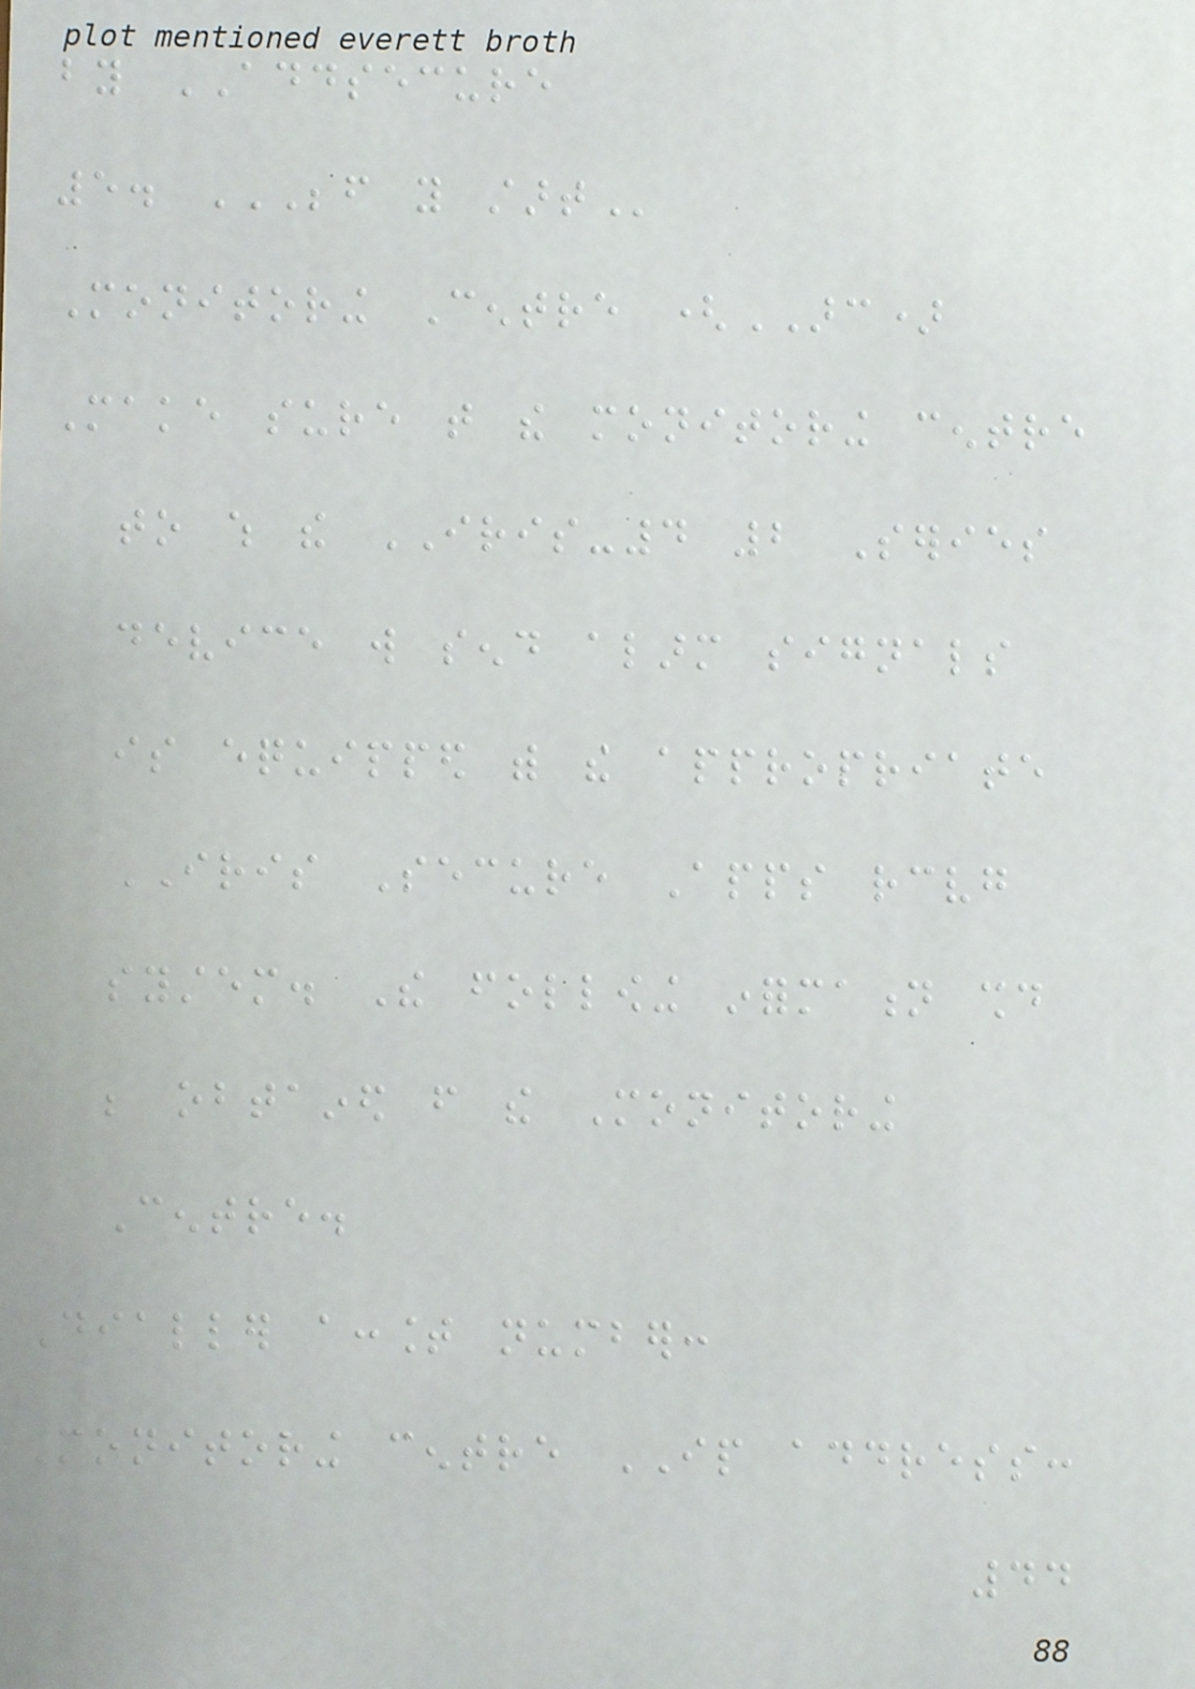by ADDSECURE
5. BEFORE YOU START
Monitoring Centre (ARC)
Make sure that the monitoring centre
to which the IRIS-4 2 Series
device will send alarm signals
is equipped with the appropriate
IRIS Secure Apps receiving
system. The following information should
be obtained from the Monitoring
Centre.
Dialler account number:
Monitoring centre IP address:
44
